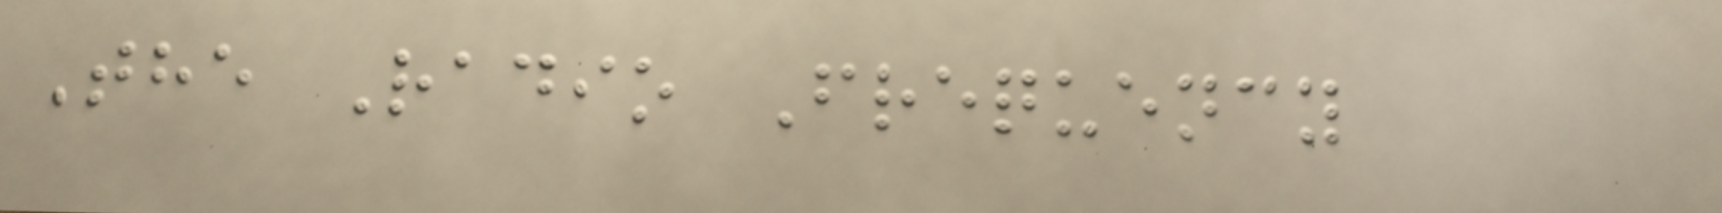The Radio Frequency
